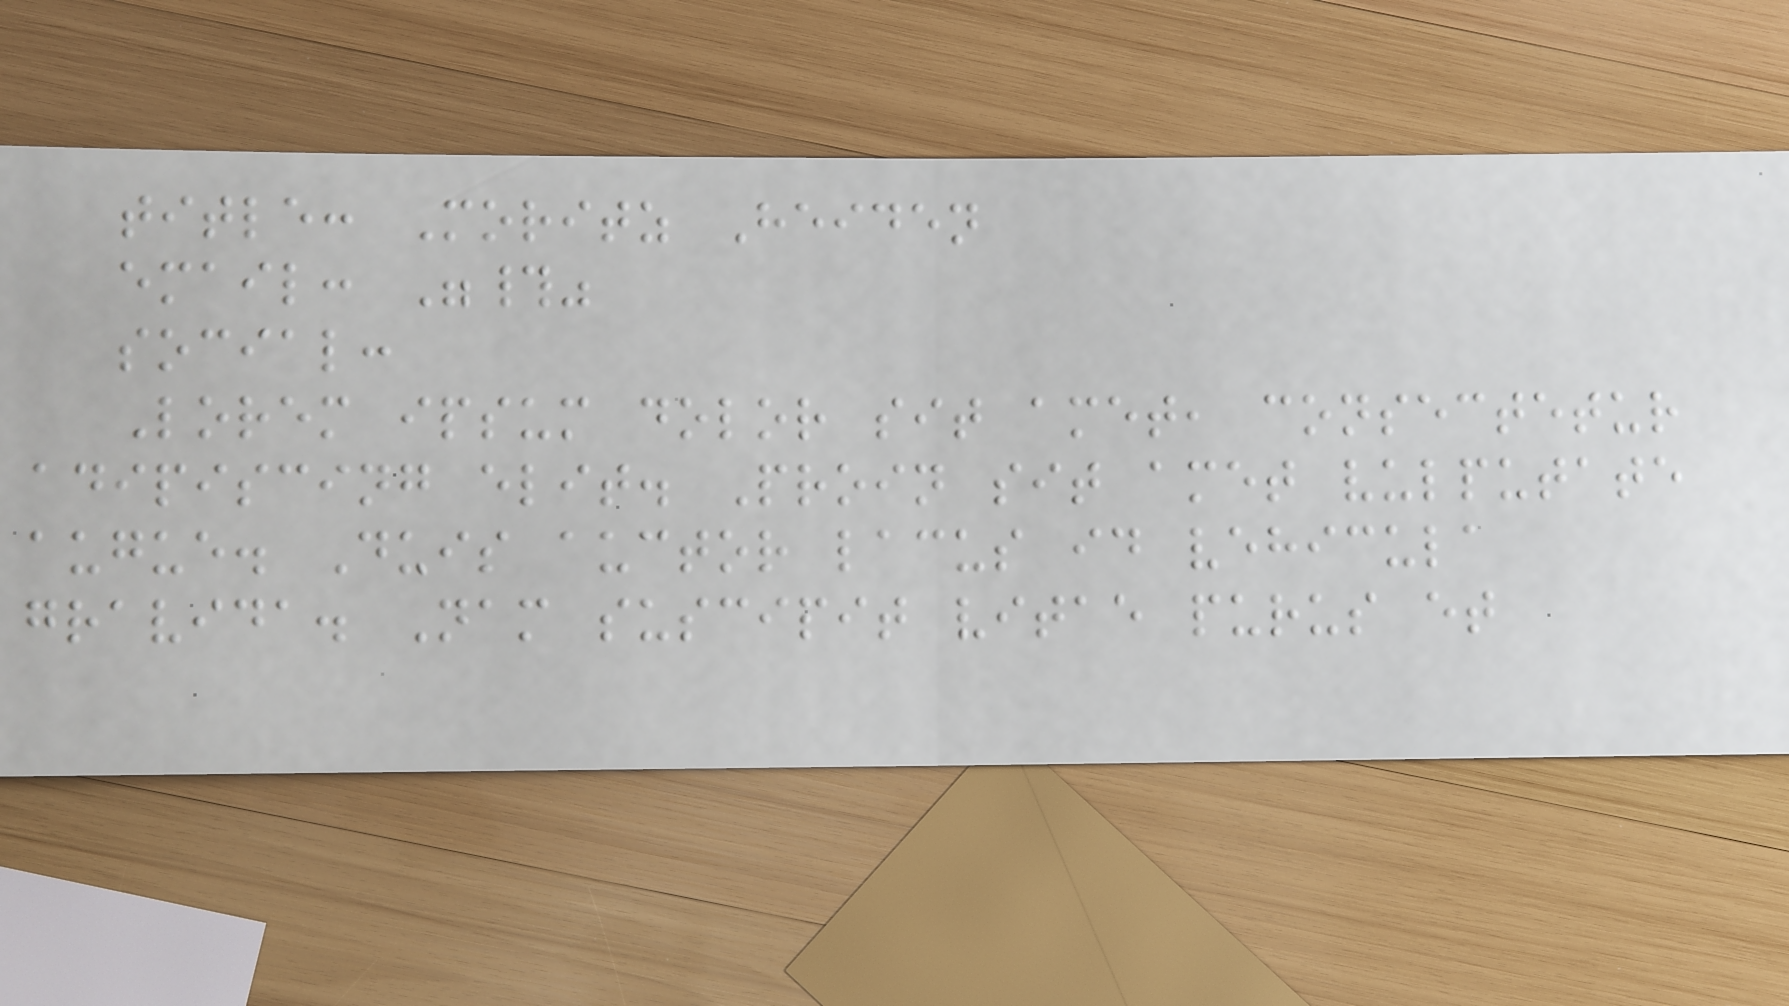title: Moritz Heiden
email: "#"
social:
Lorem ipsum dolor sit amet, consectetur
adipiscing elit. Proin sit amet vulputate
augue. Duis auctor lacus id vehicula
gravida. Nam suscipit vitae purus et
